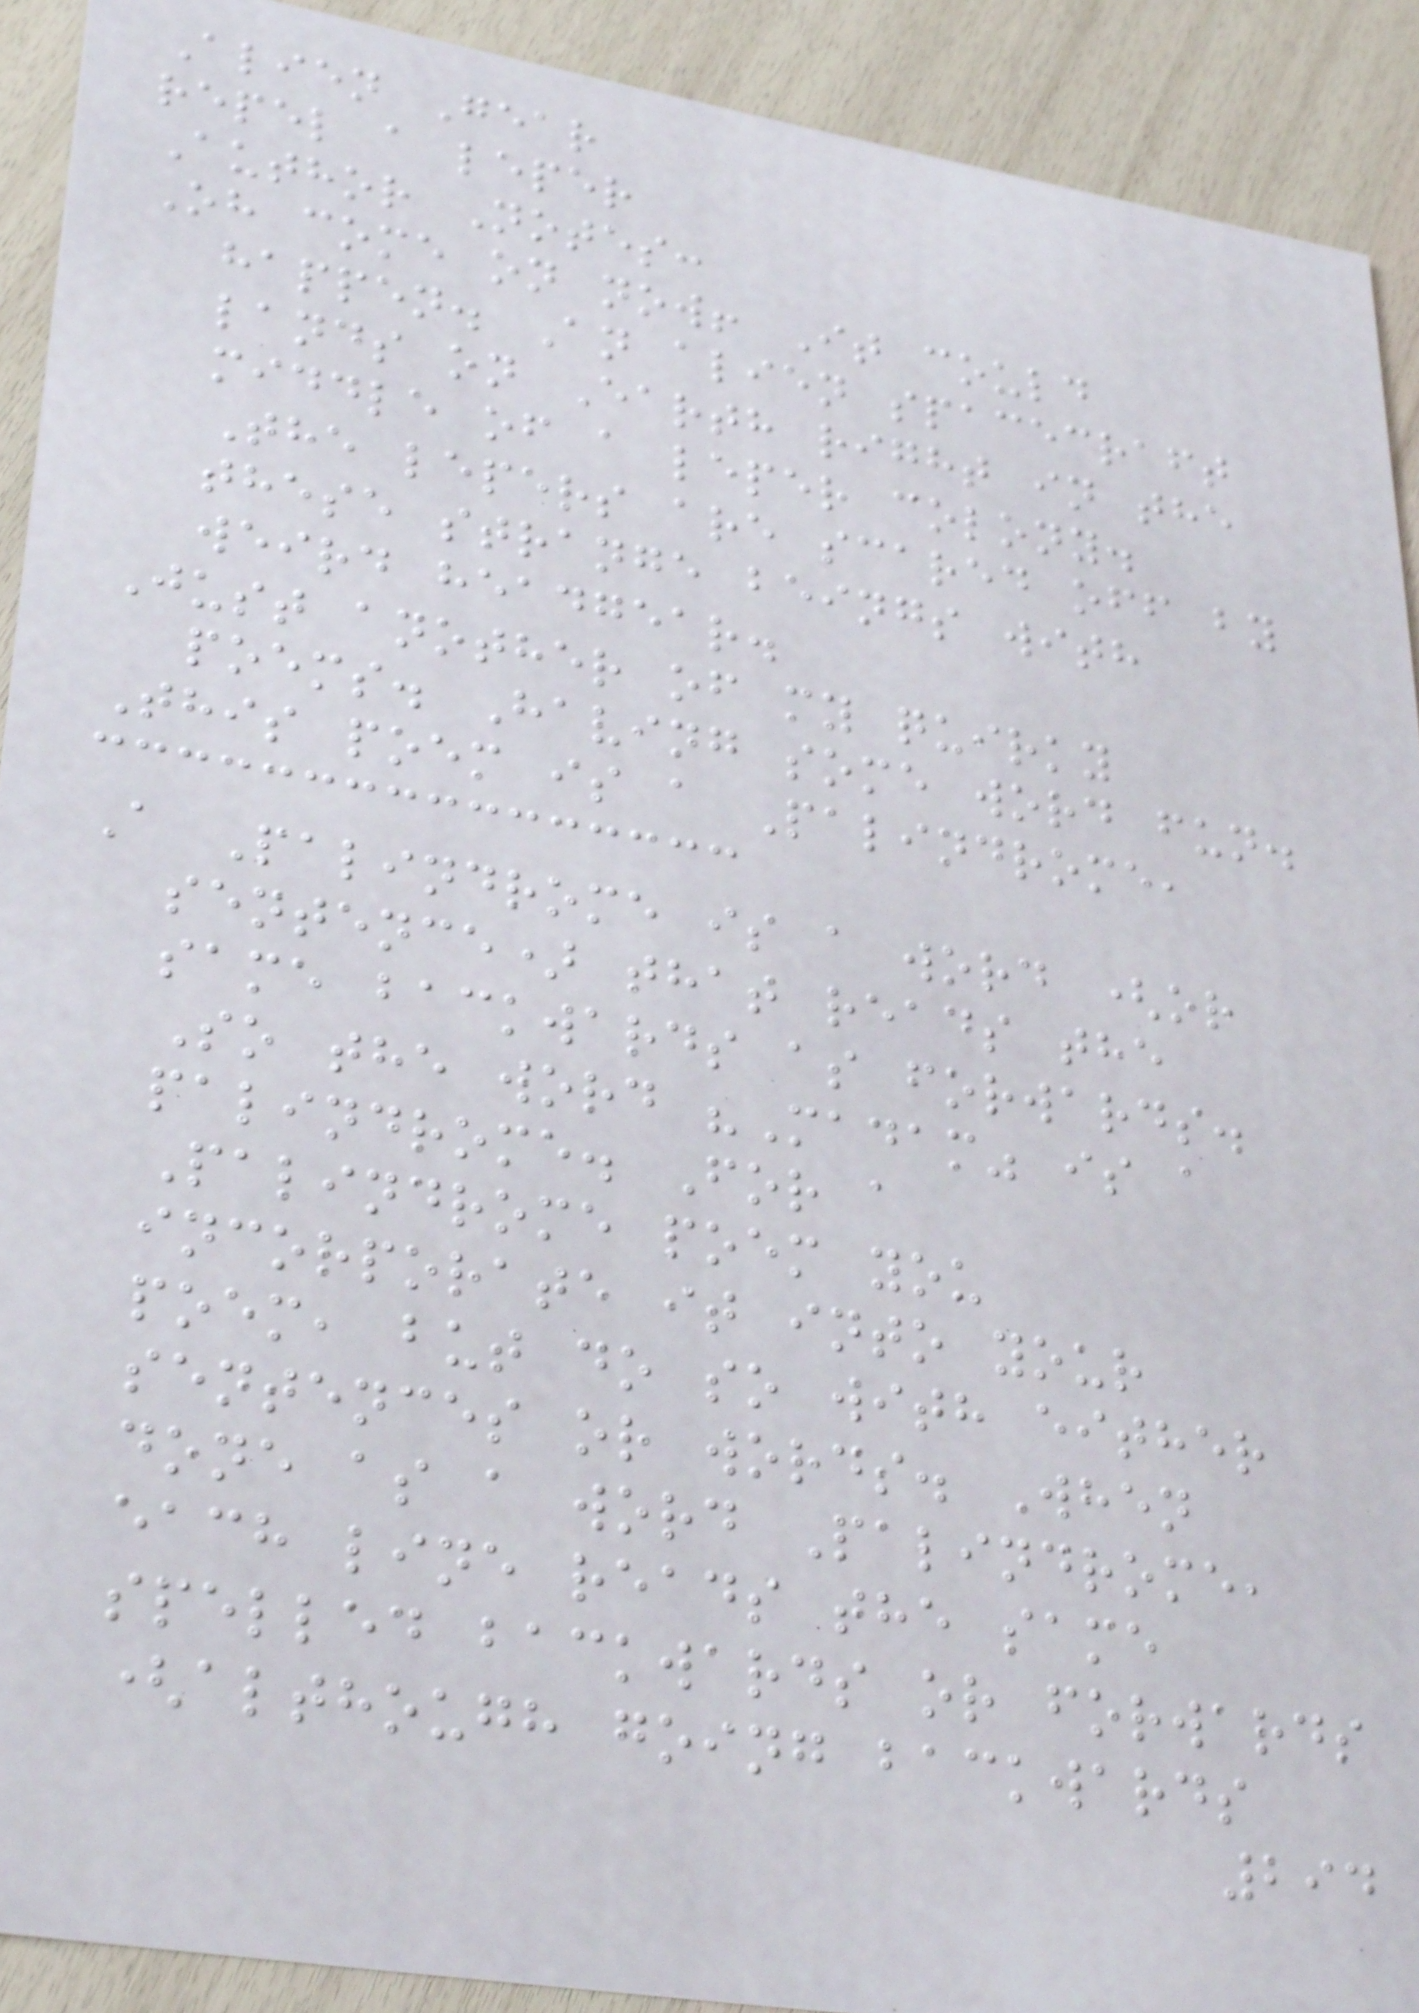Alien Gear
repel a leper
Author Notes:
Oh come on now! It could
happen. An alien spacecraft
lands on Earth right in the
middle of a leper colony.
The lepers are scared off by
these strange beings with
weird headgear.
Just another of my quirky
poems. Having some word fun.
This poem is a Palindrome,
A Palindrome is a word (or
sentence) that reads the
same backwards as forwards.
So the word "Madam" is a
palindrome. For a
Palindrome poem you
incorporate it into your
poem, but do so with either
sentences or words. When
done as a word Palindrome,
each line reads the same
spelled backwards or forwards
(although going backwards
294
